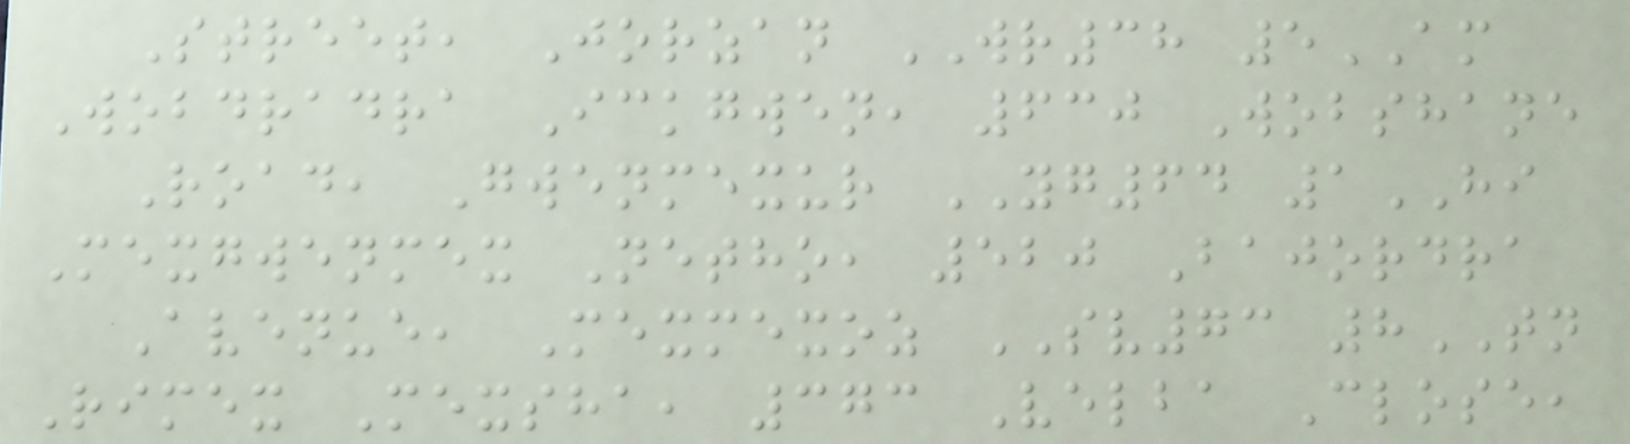Street, Jorzan WR38 5AM
Wobdradra Ickgwen, 630 Wobshane
Road, Gwenmexur YG64 1HI
Mexgwenmex Netho, 520 Bajordra
Avenue, Mexmexoz SV73 8TN
Rimex Mexsha, 373 Velba Close,
